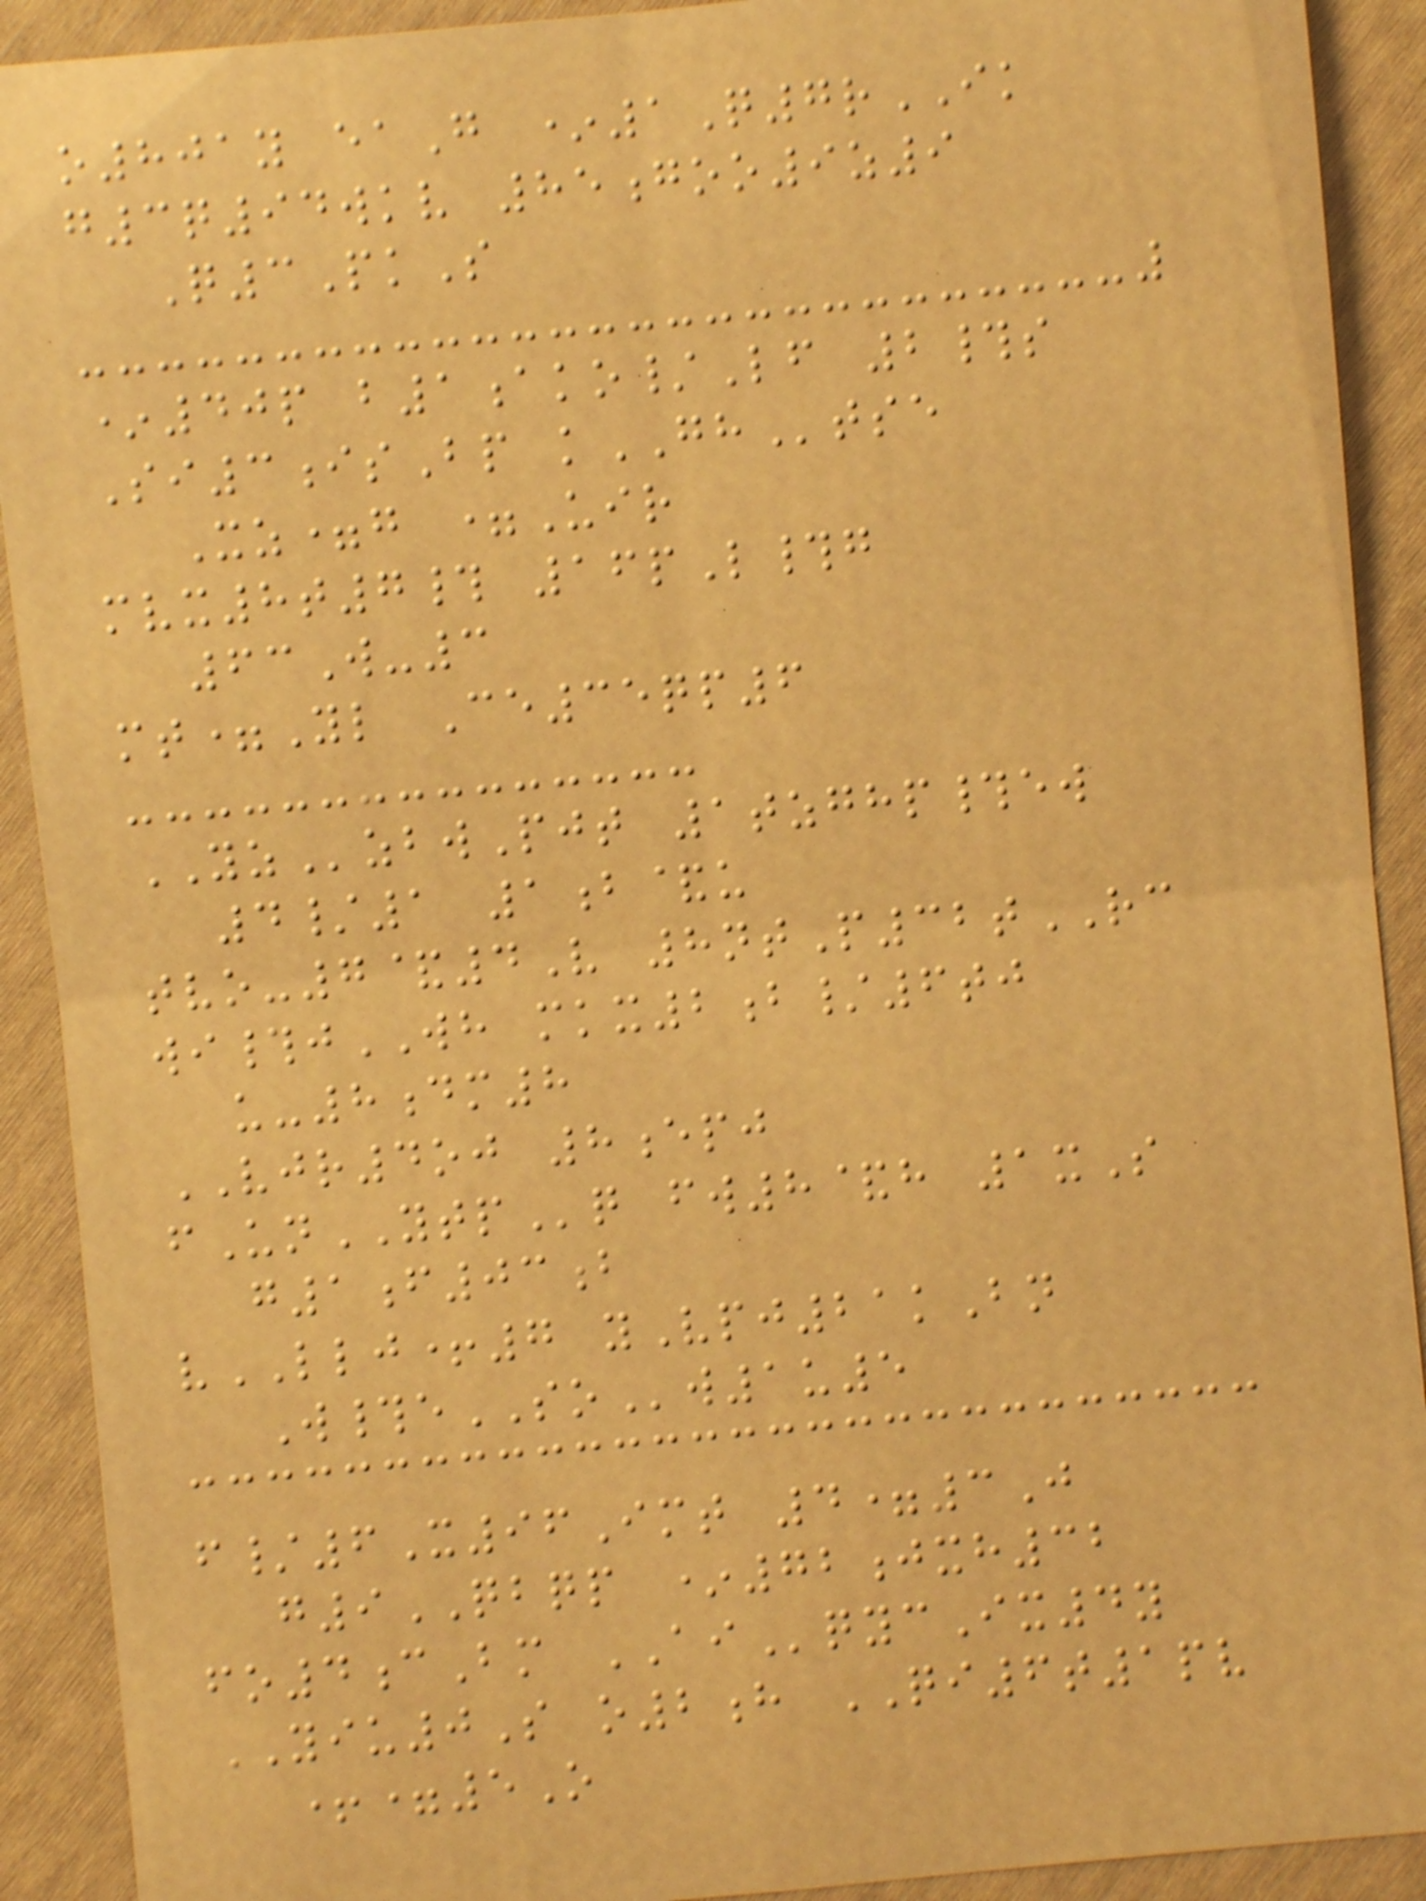o801y eaG *1Q7rIK
g3q94wkv 85goo9z9
Q3PkS
*40p b1ako/Lf 2#s
Si3isBp kGHtse
Xz=g =Uir
mvx8t7# 16pL#g
63W-3
mt=Yl Ce35qp6
YZzbwPjt 1tzghp#ew
4/1 1b&u
tvo-7&4V 8ntP32tRC
wi#jWH mkx2b/6tj
u-8dm8
VJR4oj 8epj
fUnYTPq fw8&h 1xS
g1f03b
vLLJ+7 yVpj21kBn
W#eSOw1u5
f/6X96Imt 4=3J
g9QBQP *72jxh32
fo4cBm AIqycIx4y
YIU0S o2h QI6t1pv
+=5O
